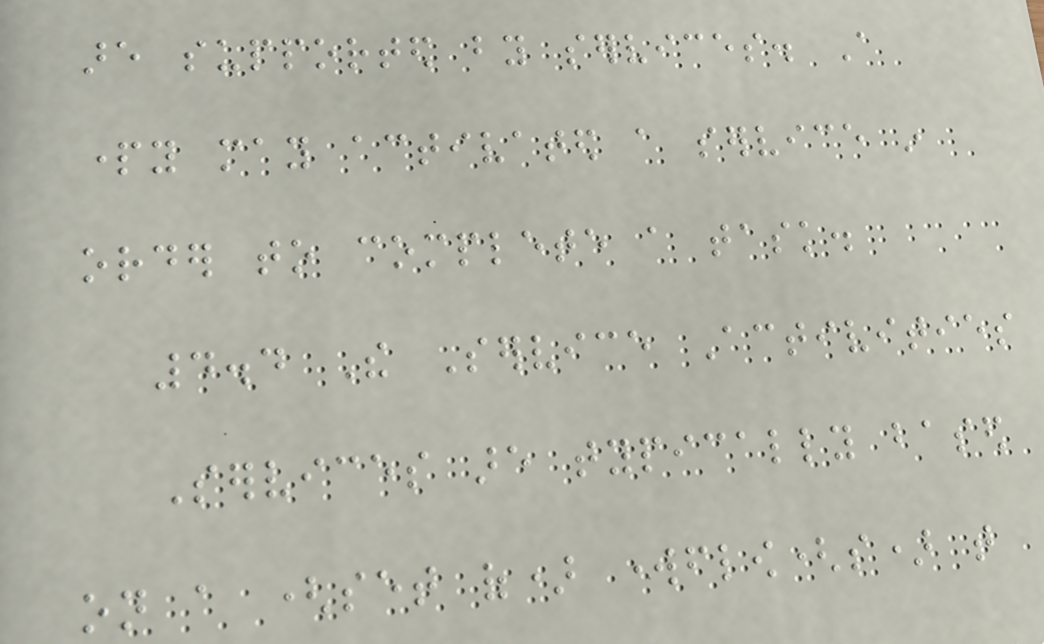are supported by services. A
party may activated a service in
order to complete a task.
4.4 The Service Activities
Services are typically based
on a (set of) workflow(s) that
